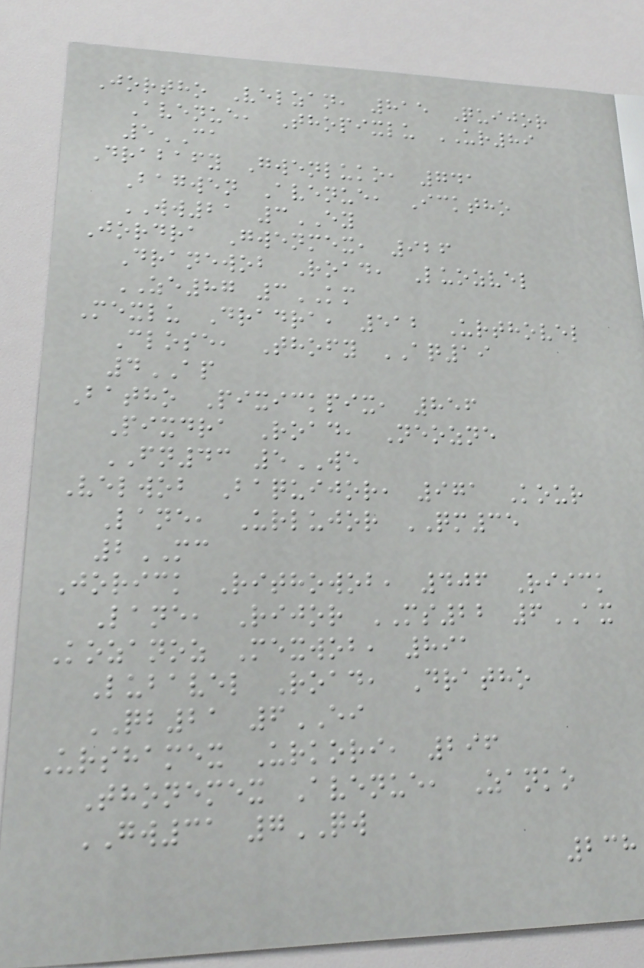Jortho Velzan, 815 Quijor
Avenue, Thopixlu UR89
5CA
Drabafy Gwenluko, 741
Bagwen Avenue, Icktho
WW21 3EY
Jordra Gwenmex, 926
Dranewob Road, Luozvel
ZE87 3KM
Mexlu Dradra, 512 Urthovel
Close, Thofy AQ19
4AP
Batho Pixickpix, 856
Pixdra Road, Neozne
FN43 5WE
Velwob Baquijor, 971 Kour
Lane, Urlujor QM35
2MC
Jorick Rithowob, 406 Riick
Lane, Rijor MS22 6AX
Kozanoz Mexwob, 891
Lubavel Road, Dratho
QB21 6EI
Urshamex Urkori, 296
Thonemex Avenue, Zanko
GW31 7QW
238
